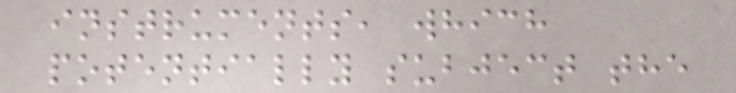instruments, which
potentially subject the
